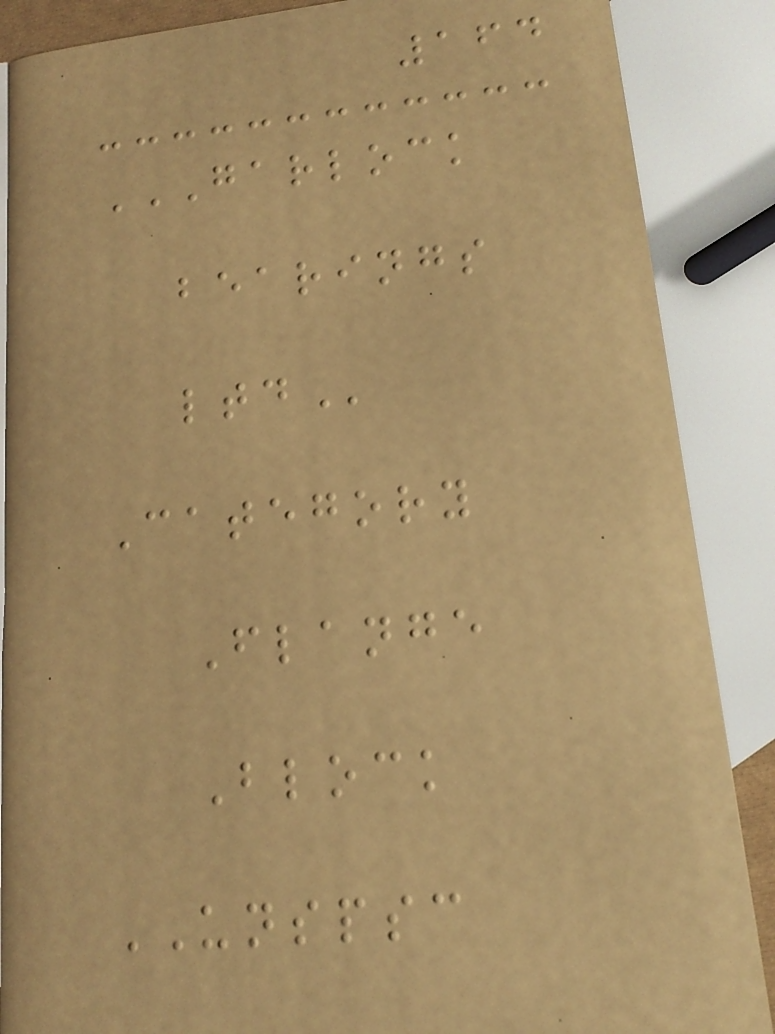164
GARLOCK
BEARINGS
LTD
Category
Flange
Block
UNSPSC
